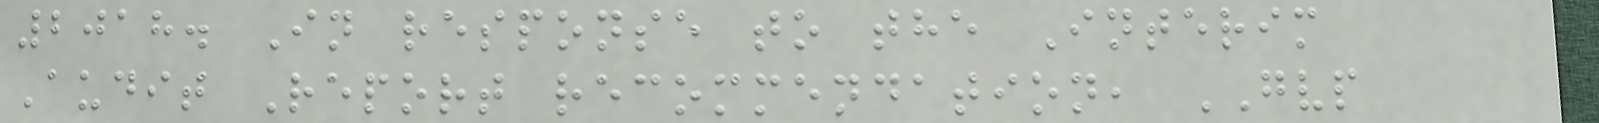2018. In response to the Interim
Audit Report recommendation, GVP
